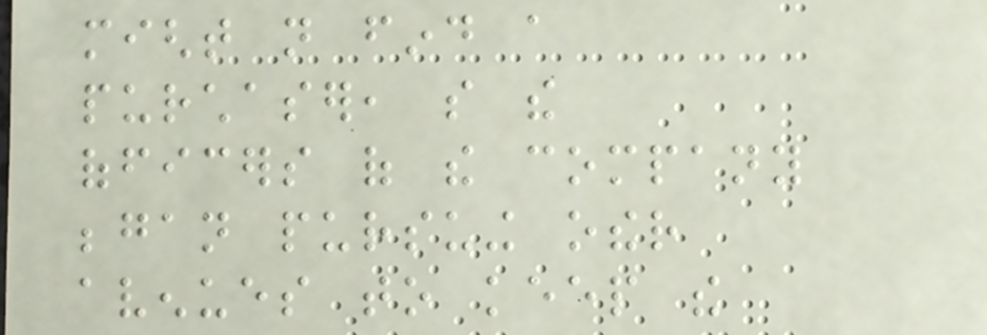might not find a
purchaser, so the
officers of the company
began pursuing other
avenues to keep the
